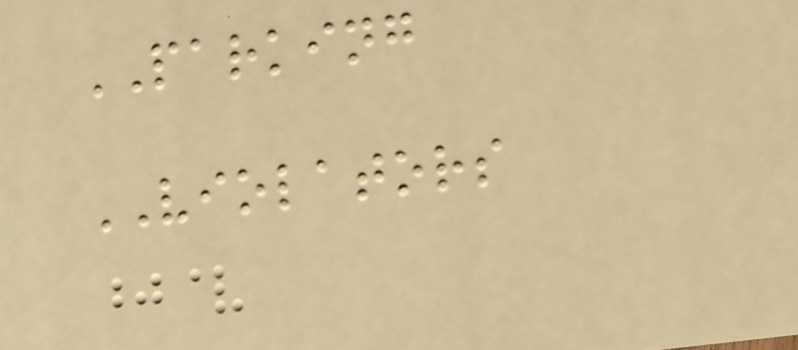PARKING
VIOLATORS
